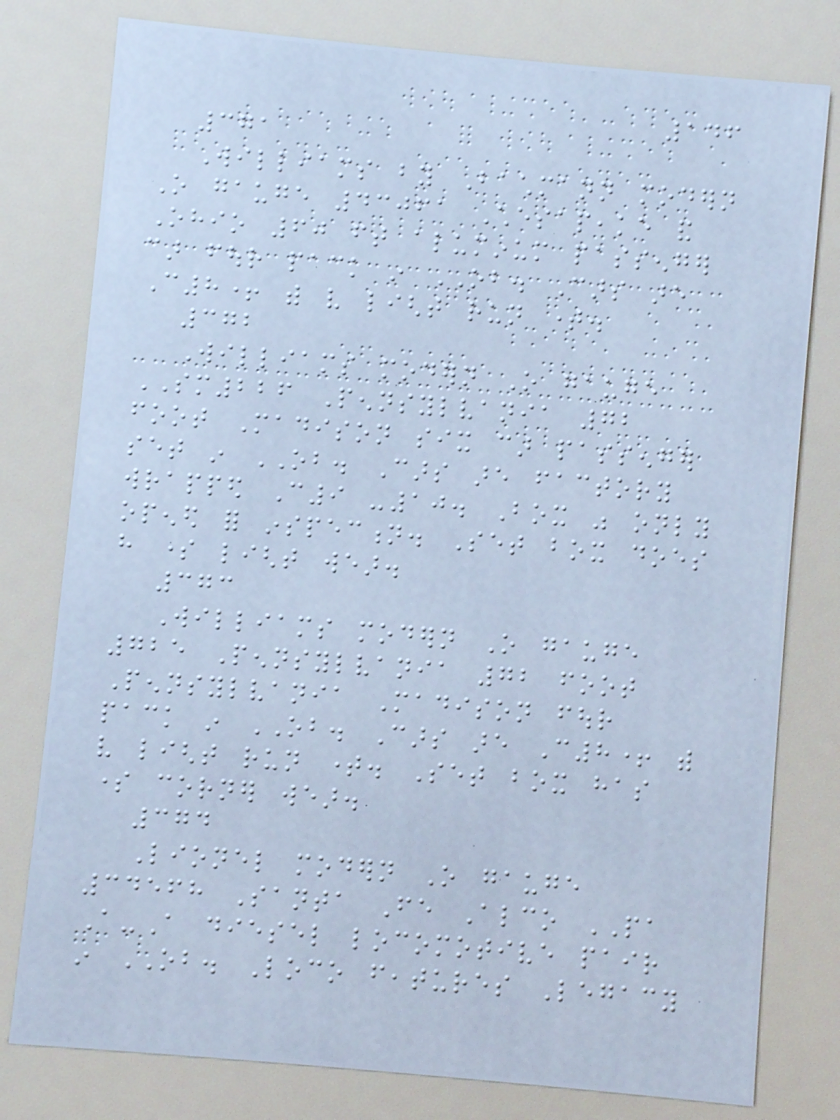146
371
Williams by Bachmann modern
O gauge 43061 Chesapeake and
Ohio 60 ft aluminum passenger
car four pack in OB. Cars are
C8+ with very light run time.
372
Williams modern O gauge
SM226 Pennsylvania 72
foot Madison six car passenger
set in OB. Cars are factory
wrapped C9 -10. Box was only
opened for inspection. Set box does
have some light wear.
373
Williams modern O gauge
725 Pennsylvania 72 foot
Pennsylvania Madison four
pack in OB. Cars are C8+ with
very light run time. Set box has
some corner wear.
374
Lionel modern O gauge
34568 Santa Fe Alco PA
A-A diesel locomotive pair
in OB. Loco features Legacy
